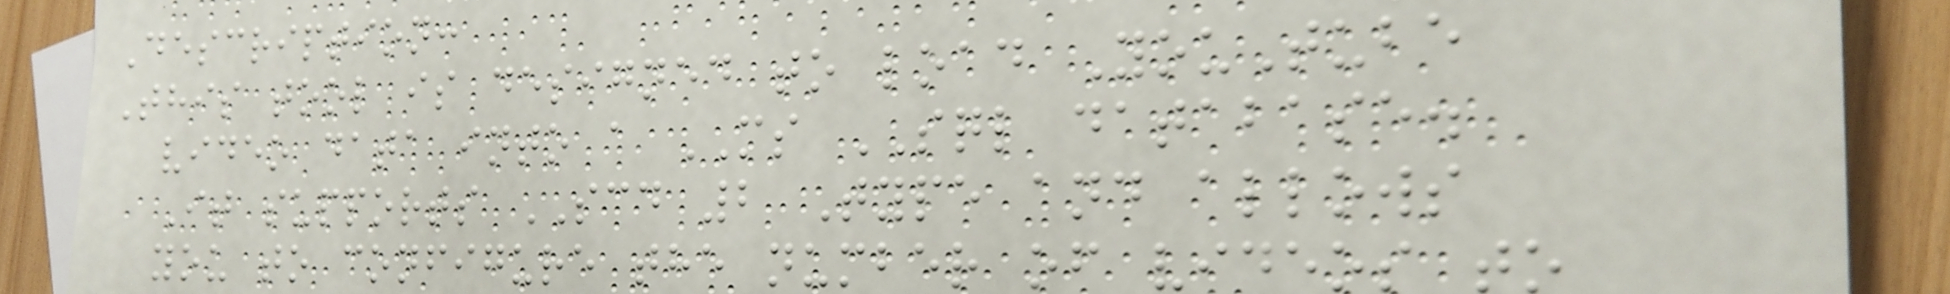Description:
This tool is designed to load YouTube
video data into a MS SQL database.
It supports SCD 2 Type and allows
you to configure the number of videos to
